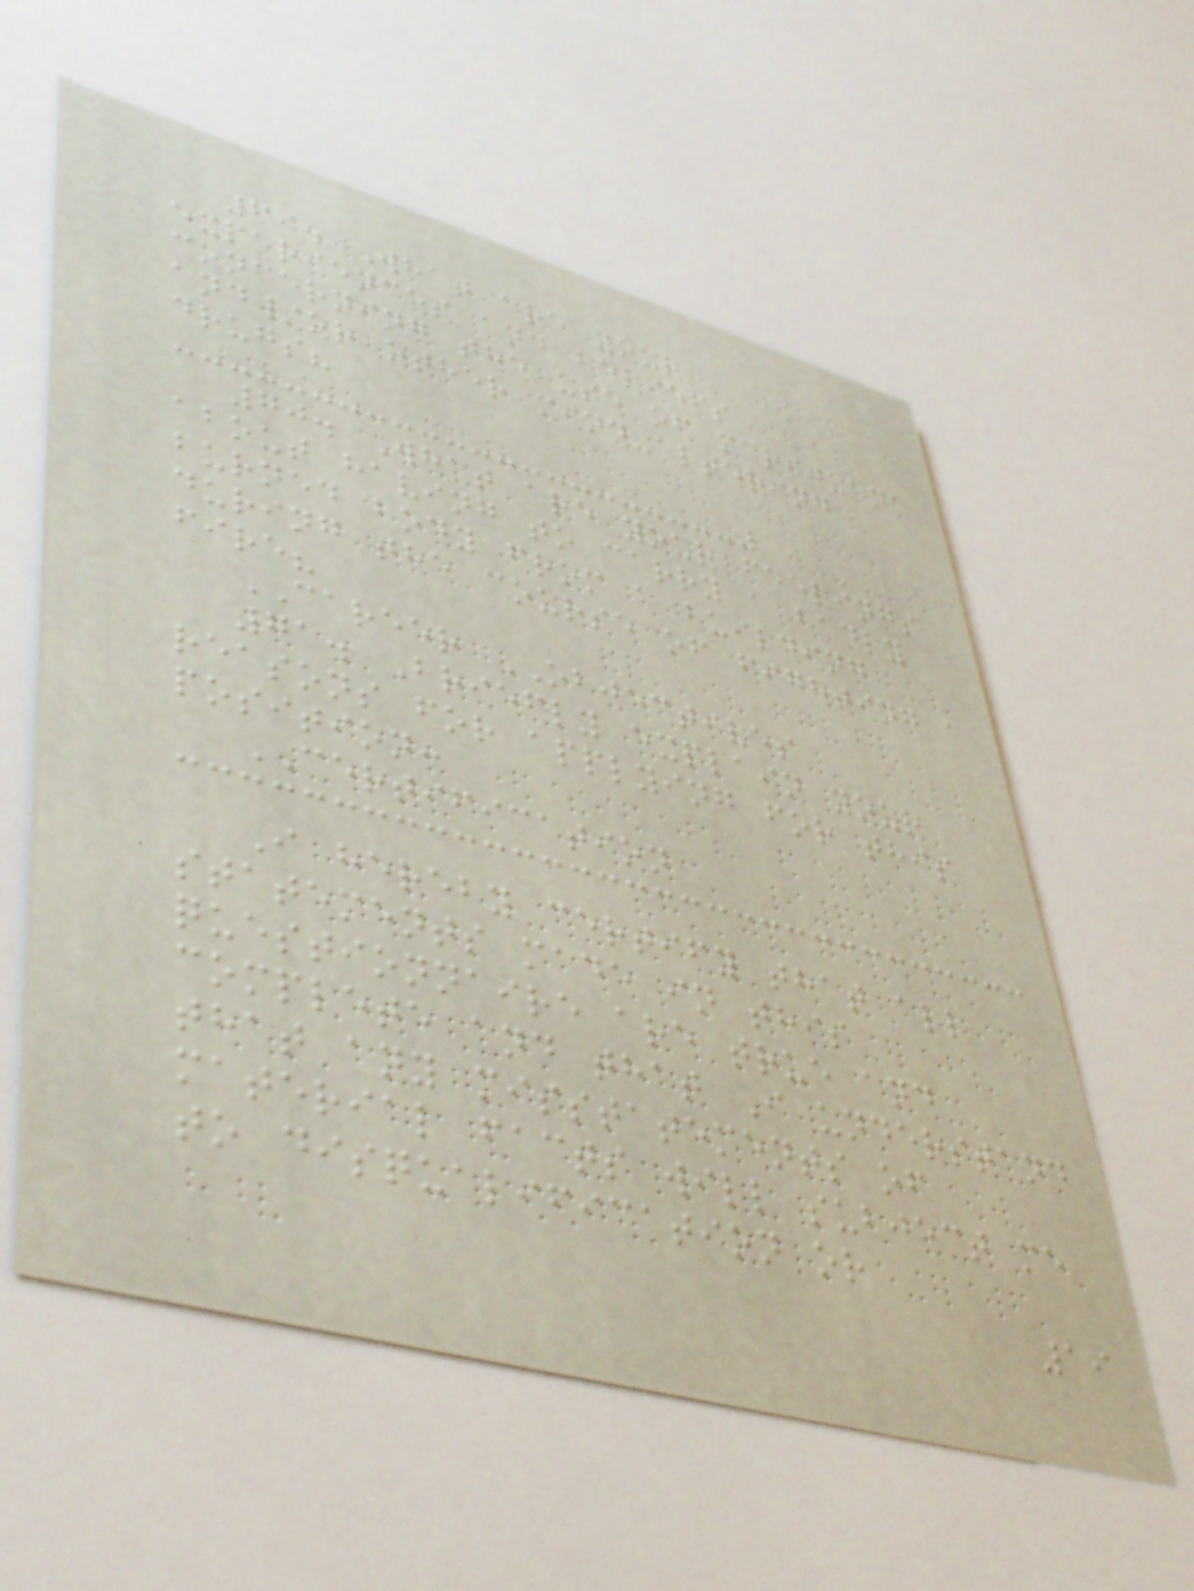69. What are your
experiences and beliefs
concerning the use of marijuana
and/or other mind-altering
drugs?
70. What are your feelings
about having to carry a badly
burned body from a building
during the course of fighting a
fire?
CAREER OBJECTIVES
71. Briefly explain your
reasons for applying for this
position:
CERTIFICATION
I hereby certify that all
statements made in this
questionnaire are true and
complete and that I understand
that any misstatements of
material facts will subject me
to disqualification or
19
